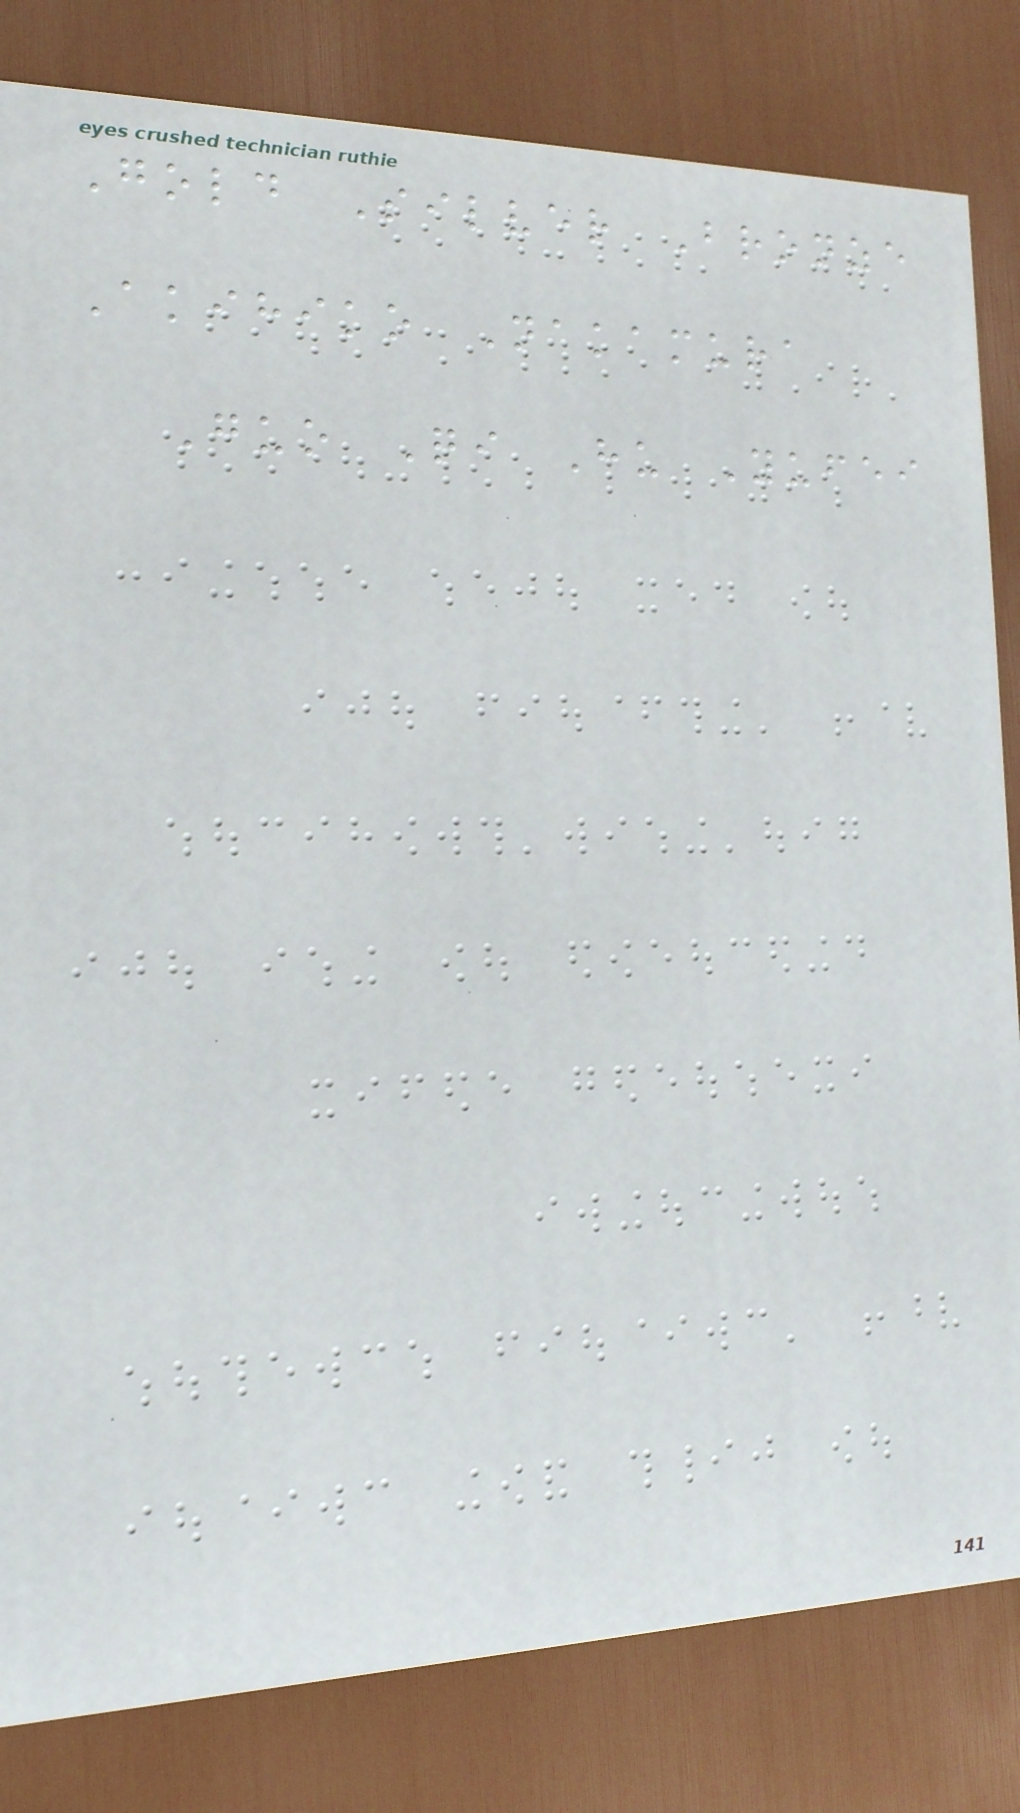Gold Silver Bronze
Akihiko Nakamura
Guo Qi Hu Yufei
